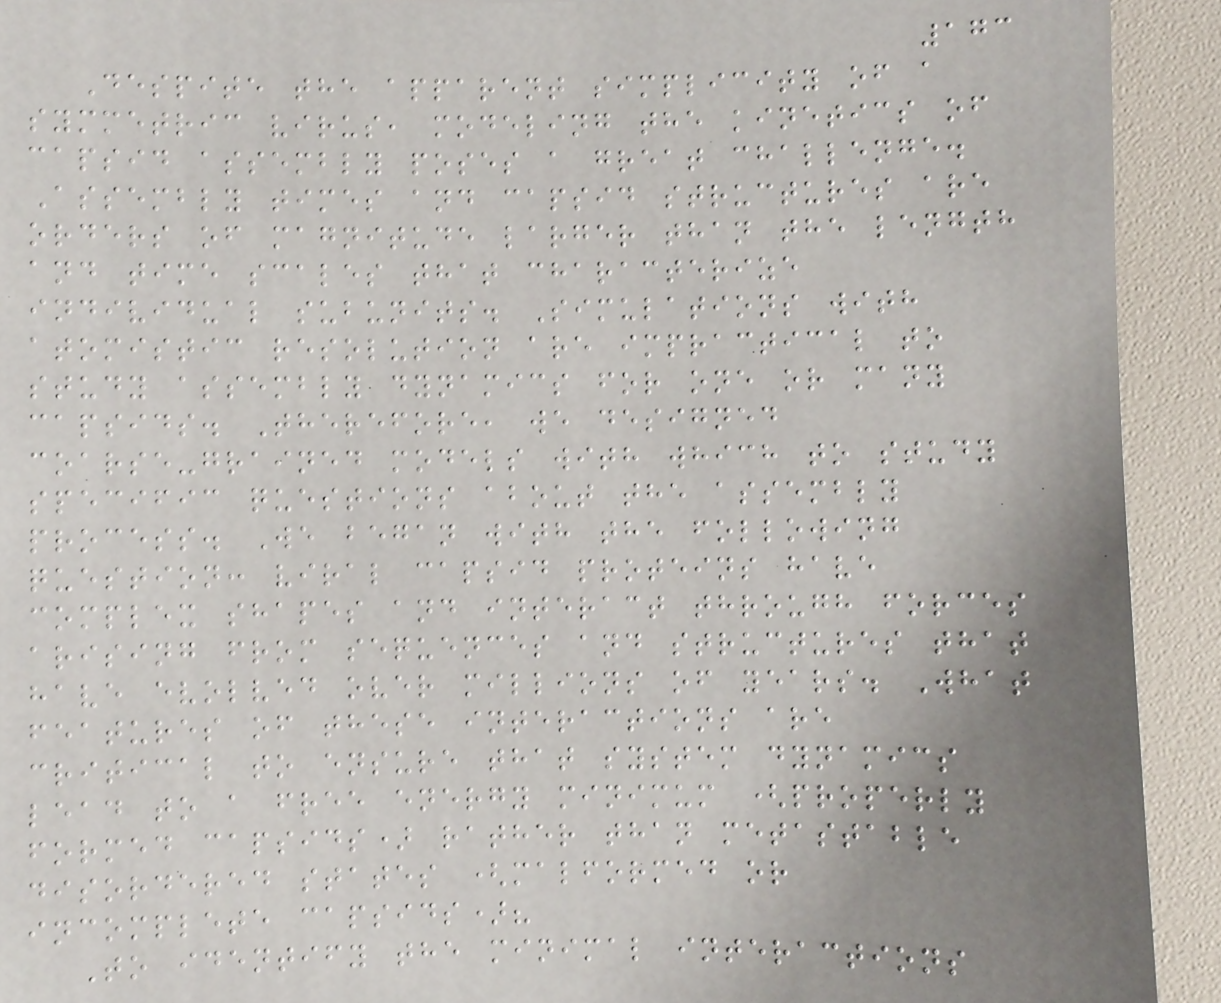173
Despite the apparent simplicity of a
symmetric virus, modeling the kinetics of
capsid assembly poses a great challenge.
Assembly times and capsid structures are
orders of magnitude larger than the length
and time scales that characterize
individual subunits. Simulations with
atomistic resolution are impractical to
study assembly dynamics for one or many
capsids. Therefore, we designed
coarse-grained models with which to study
specific questions about the assembly
process. We began with the following
question: viral capsid proteins have
complex shapes and interact through forces
arising from sequences and structures that
have evolved over millions of years. What
features of these interactions are
critical to ensure that system dynamics
lead to a free energy minimum (properly
formed capsids) rather than metastable
disordered states (malformed or
incomplete capsids)?
To identify the minimal interactions
